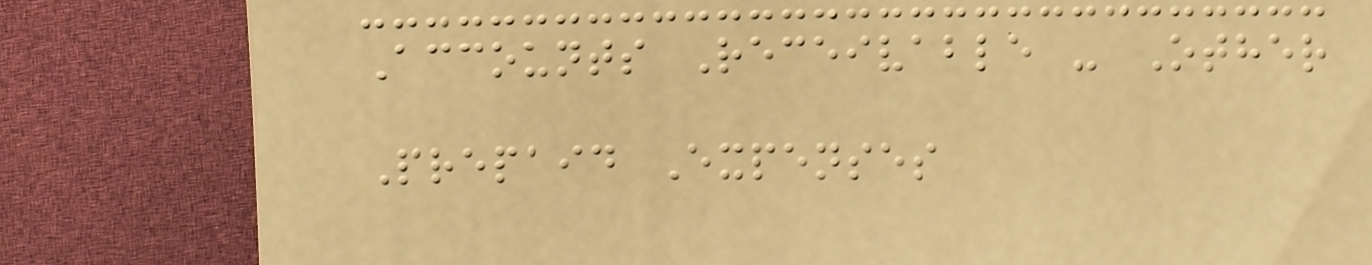Accounts Receivable - Other
Prepaid Expenses
